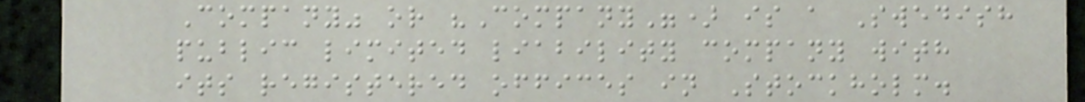Company" or "Company") is a Swedish
public limited liability company with
its registered offices in Stockholm.
